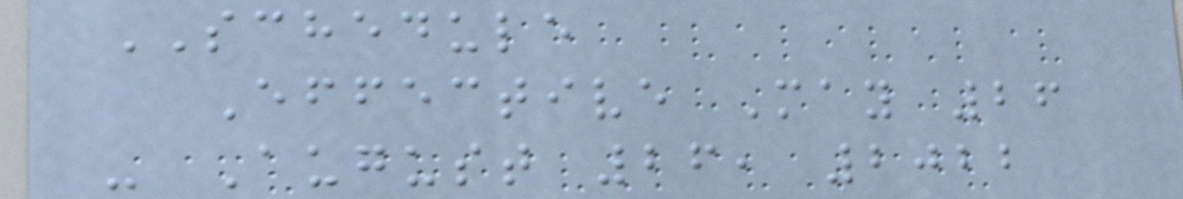SCHEDULE
Effective May 26
- August 26, 2022
